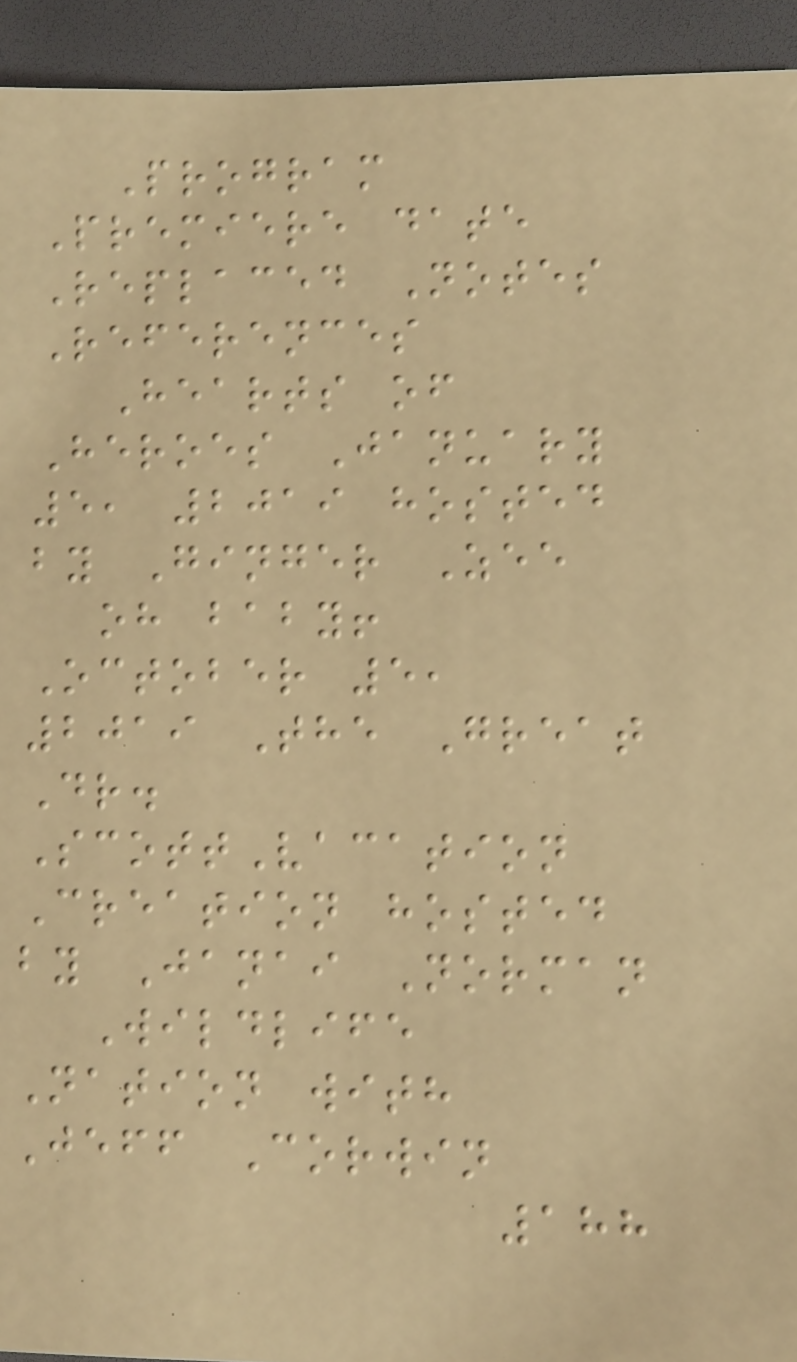Program
Premiere date
Replaced Notes
References
Hearts of
Heroes January
5, 2019 hosted
by Ginger Zee
oh baby!
October 5,
2019 The Great
Dr.
ScottVacation
Creation hosted
by Janai Norman
Wildlife
Nation with
Jeff Corwin
188
